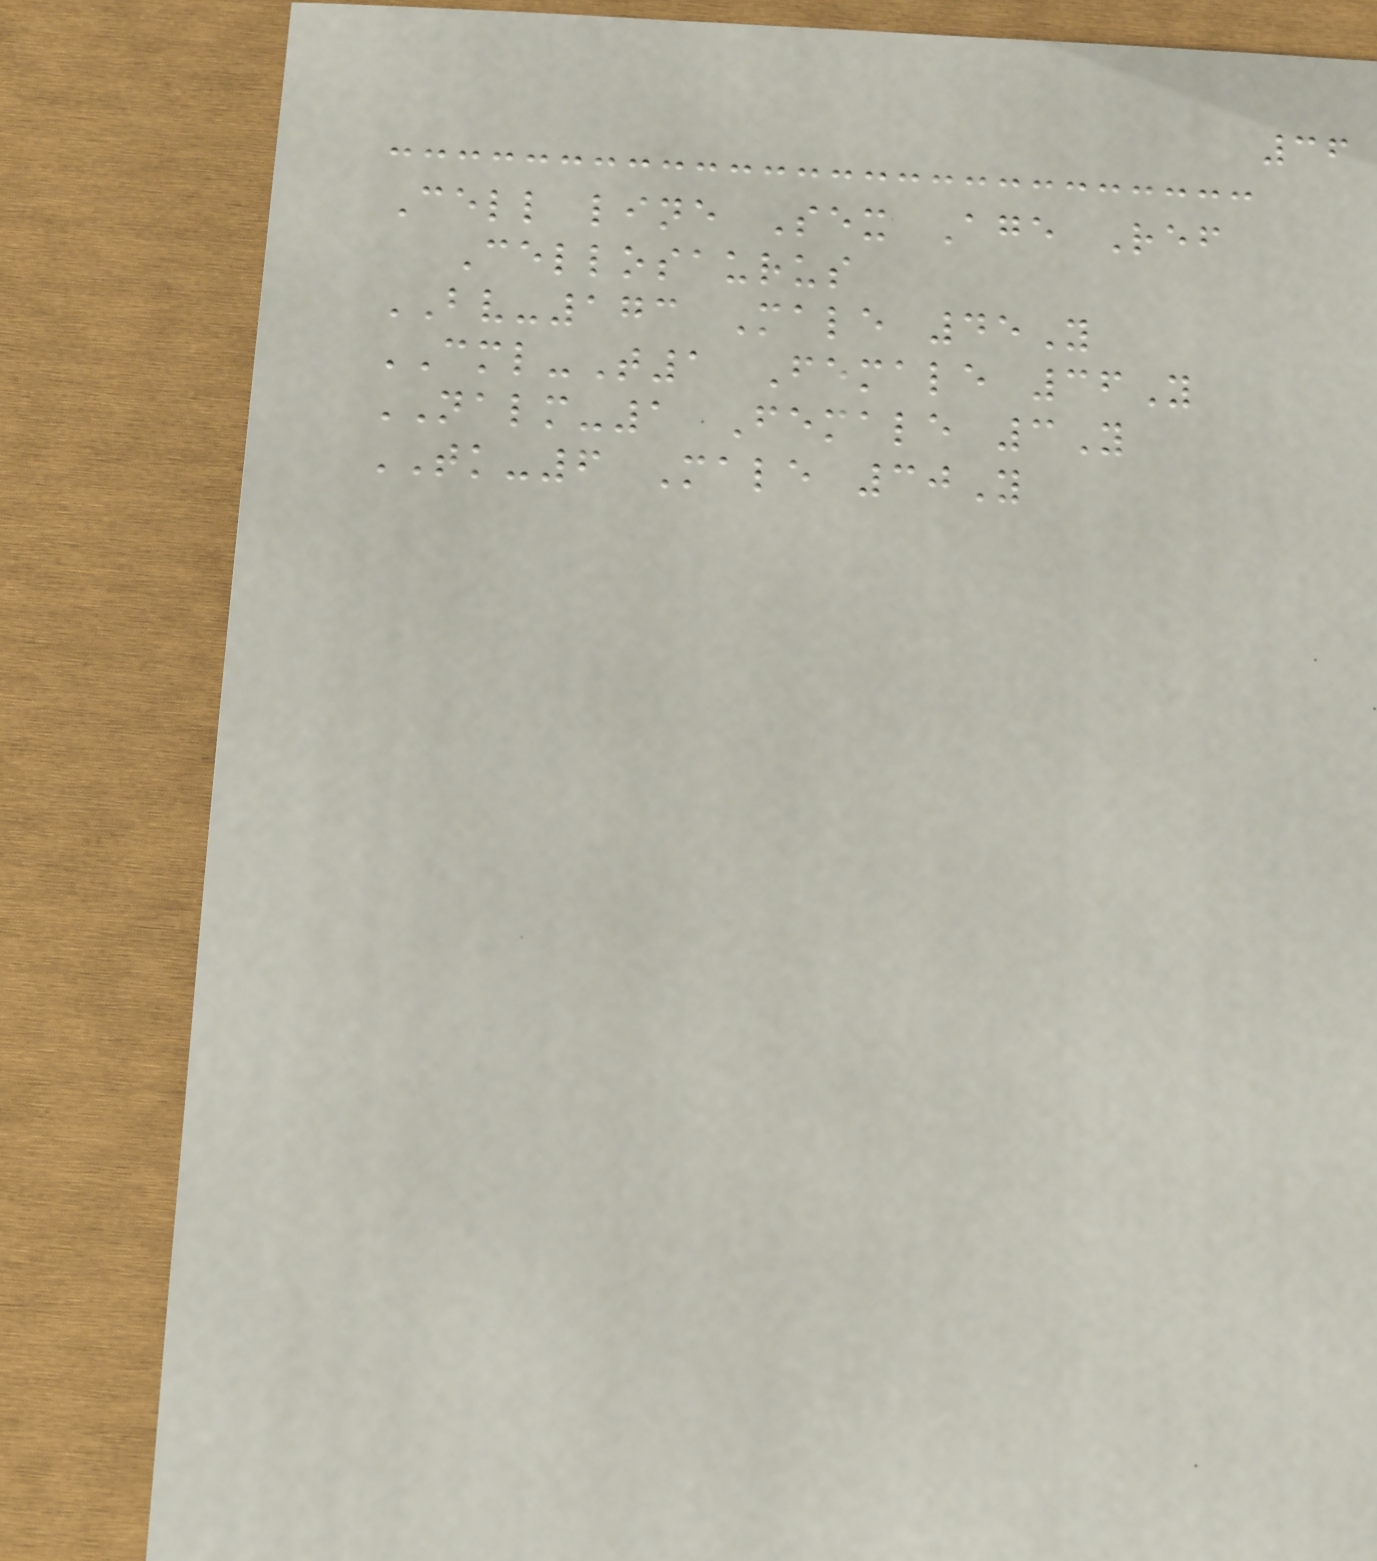36
Cell line Sex Age Ref
Cellosaurus
BV-173 Male 45Y
CML-T1 Female 36Y
NALM-1 Female 3Y
TK-6 Male 30Y
